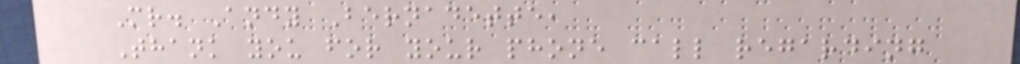Mr. Andy Bernadette,
Thank you for your phone call regarding
